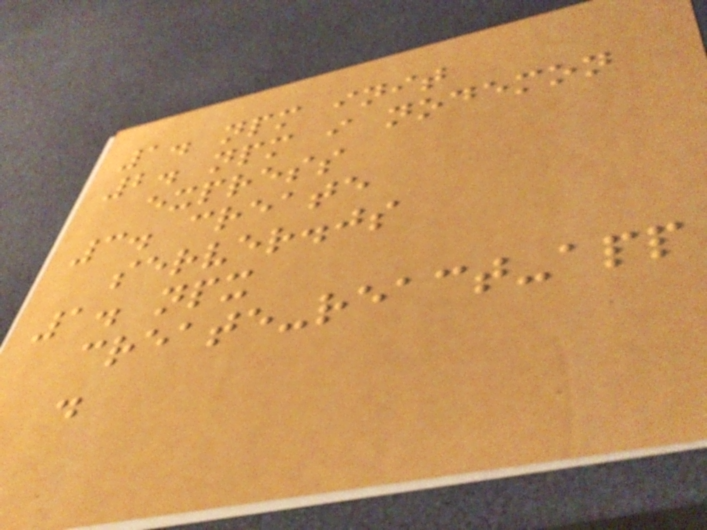1. npm init
2. npm i nodemon
express
3. create
server.js
1. npx
create-react-app
.
